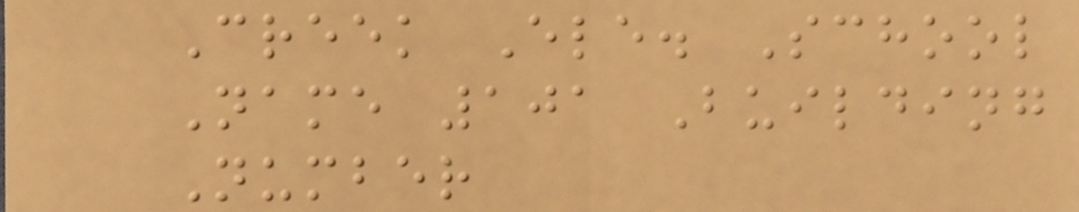Creek Ele. School
Name 101 Building
Number
